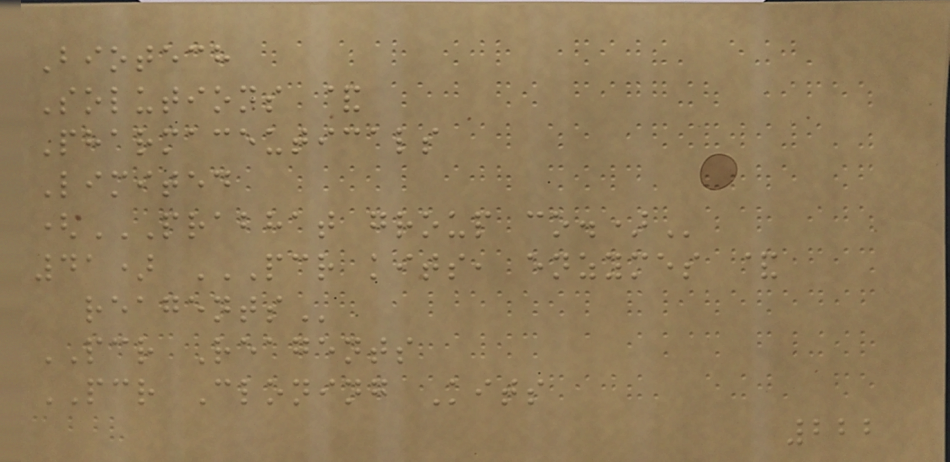Biotech
Solutions &
Pharmaceuticals
Limited
(PRABHAT GROUP CO.)
41) PCR KITS, ENZYMES &
REAGENTS
PCR Reagents
PCR Cloning Kits
222
